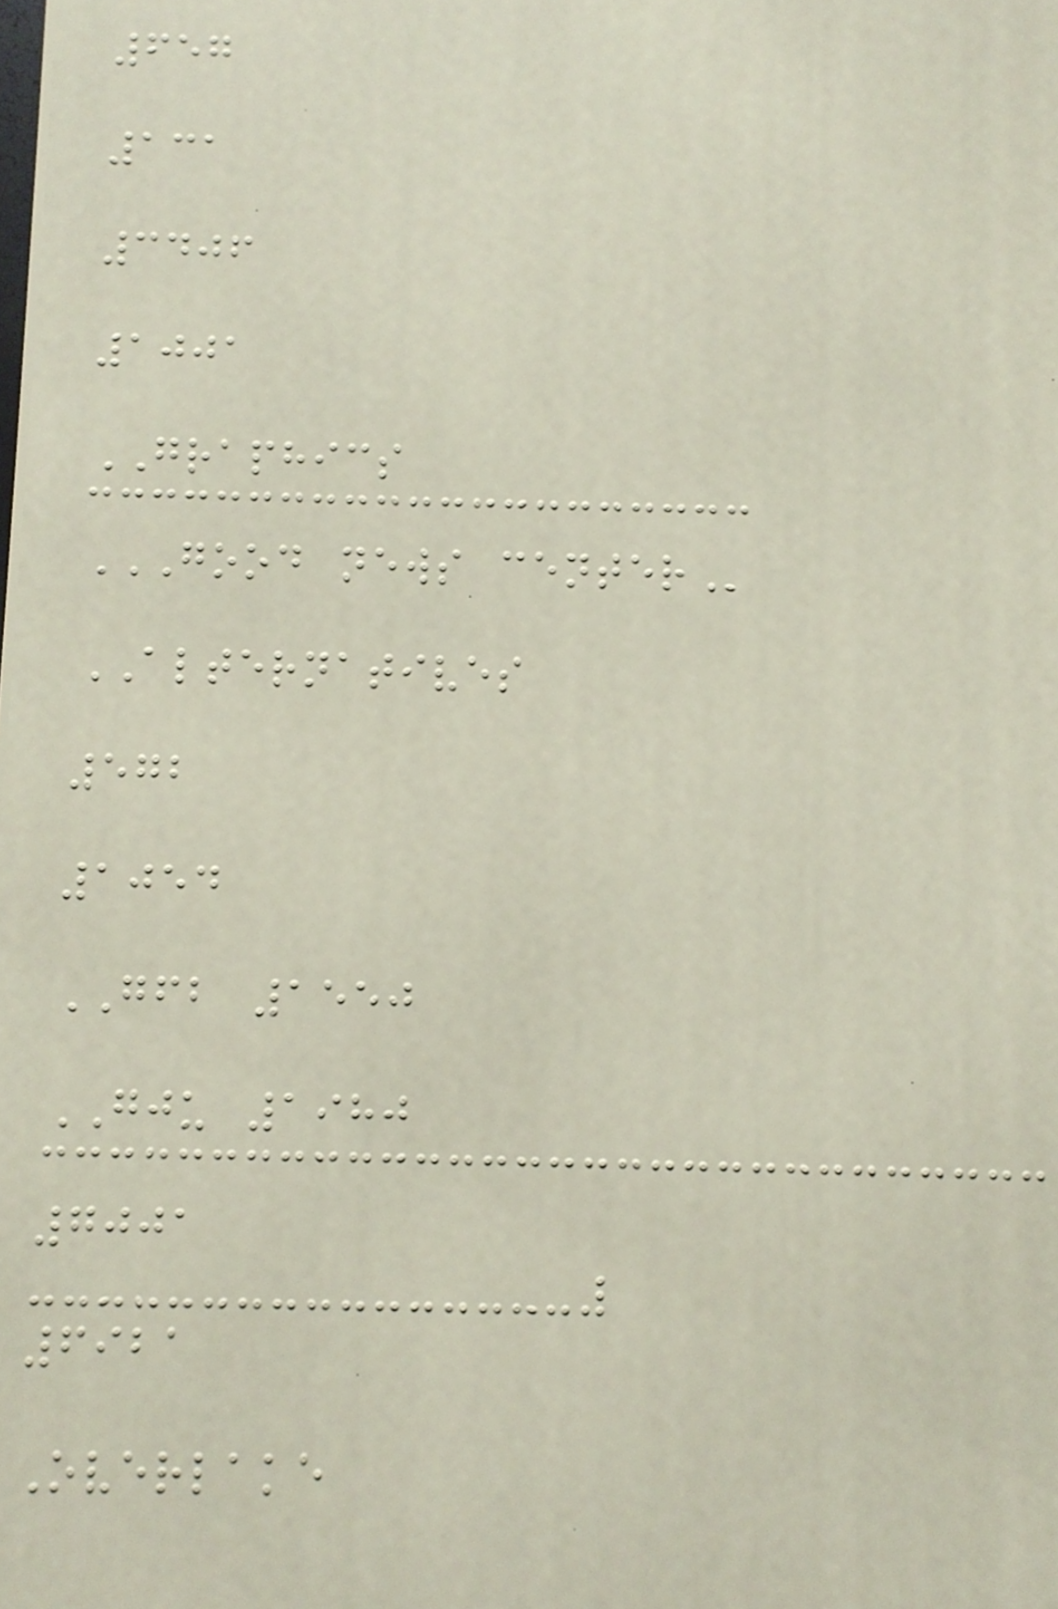657
131
3406
1001
GRAPHICS
GOOD NEWS CENTER
ALTERNATIVES
572
1054
GFB 1550
GJU 1980
7001
6921
Overlake
